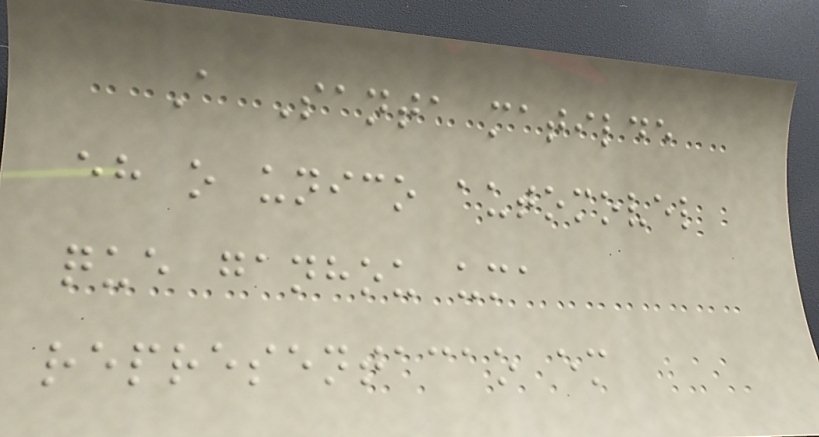A Santa matilde
eh o unico automovel
que ganhou uma
representacao em
